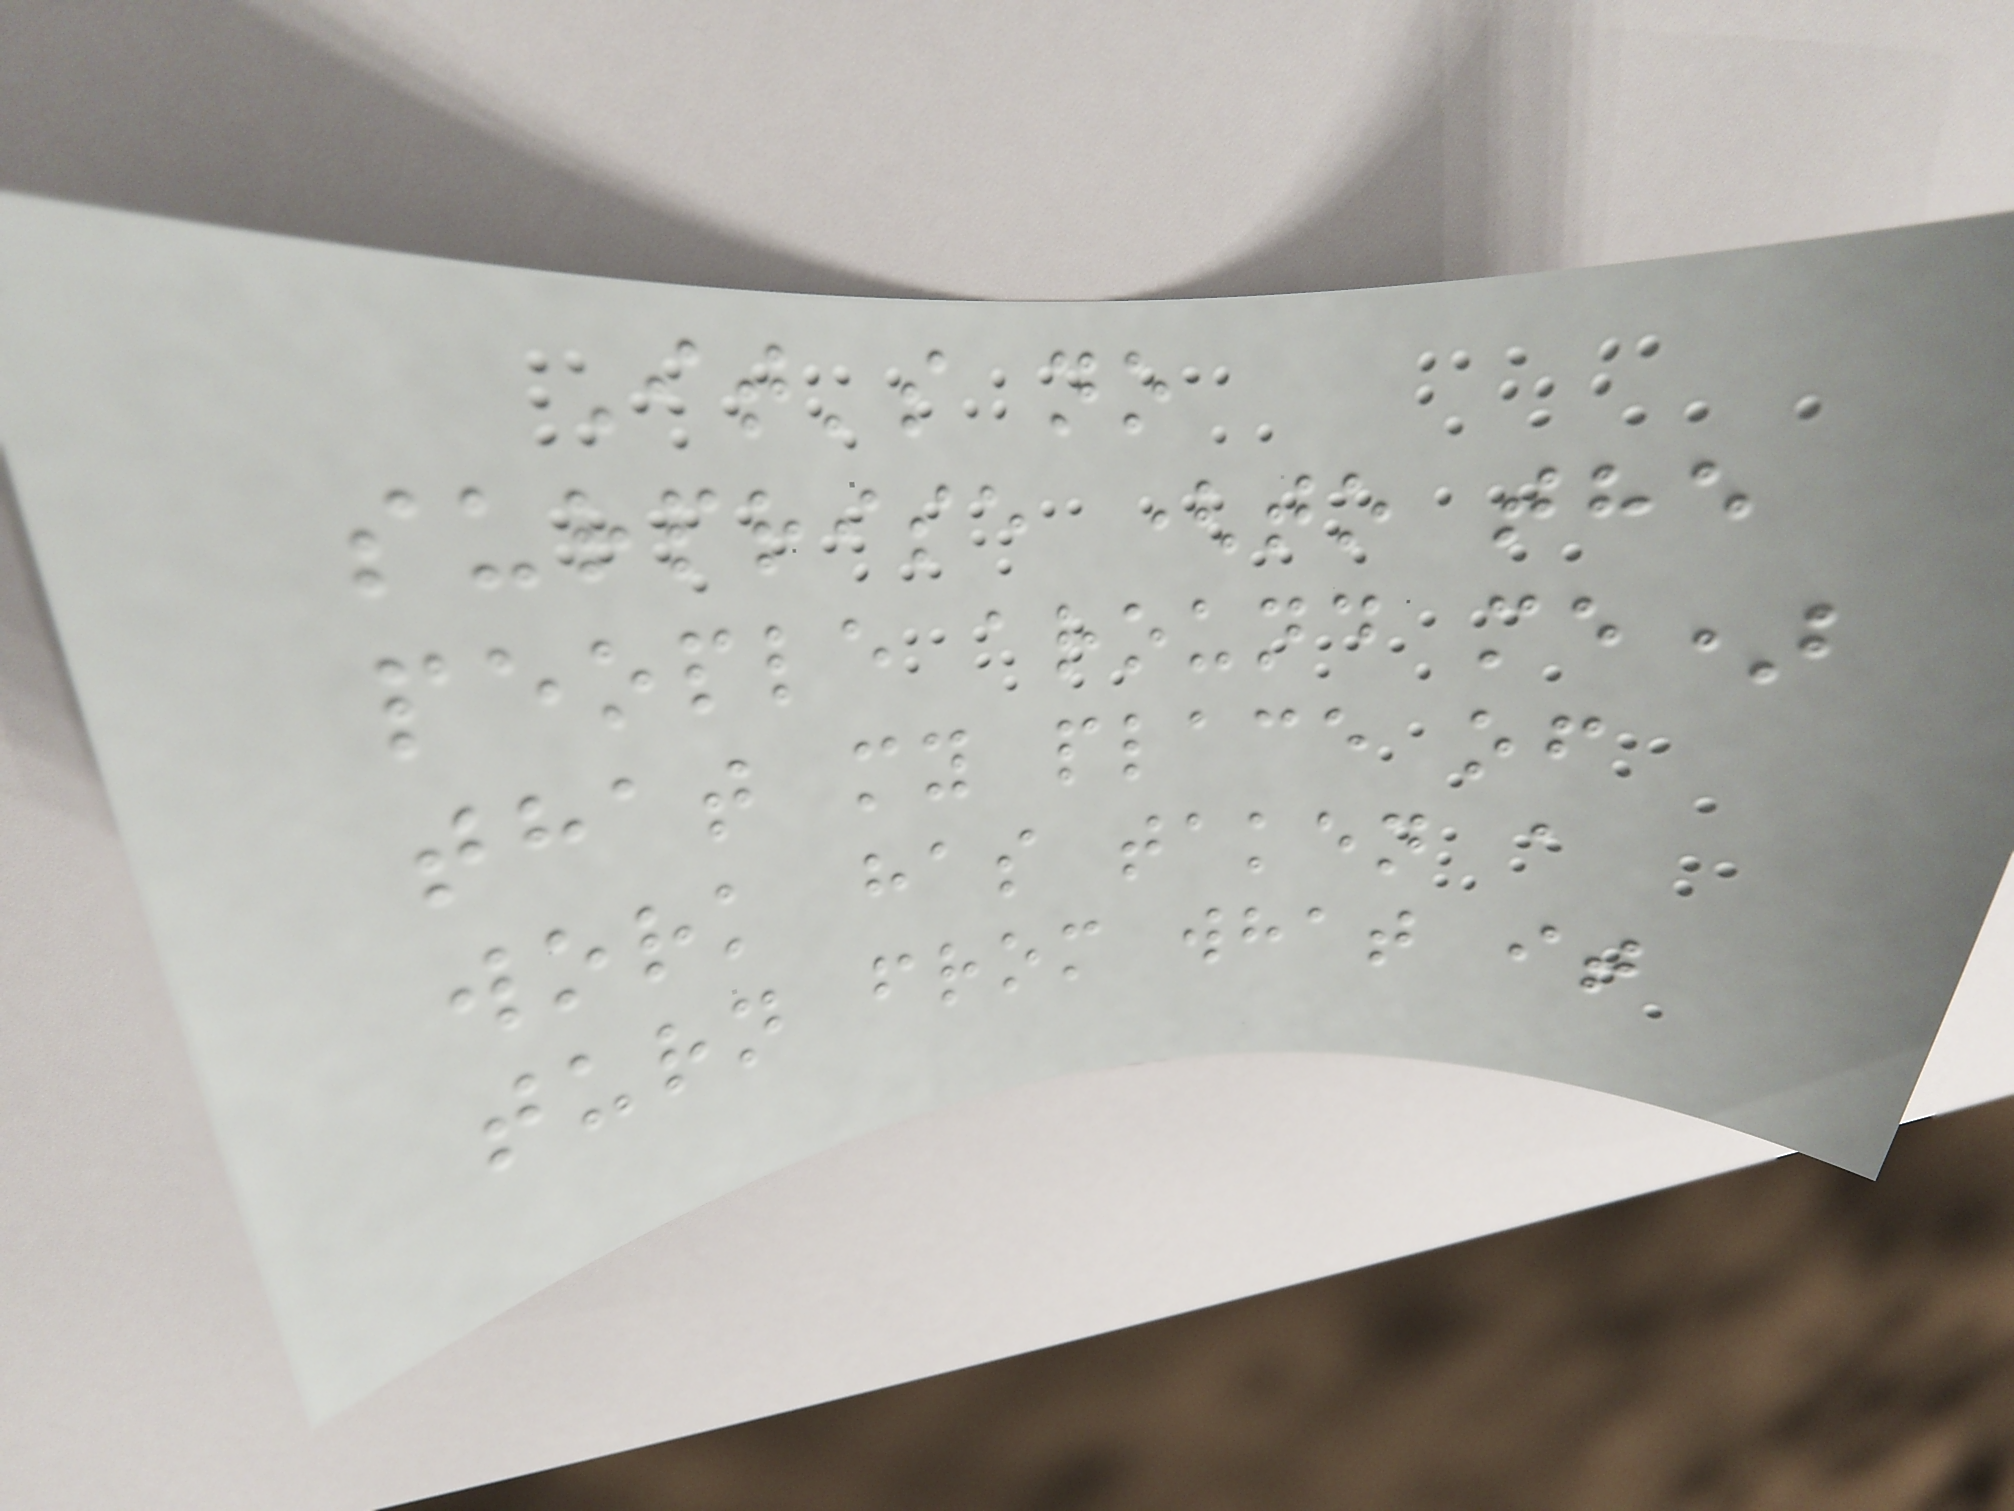It's no
surprise (to the
people around me)
that my place of
work has taken a
turn from what it
